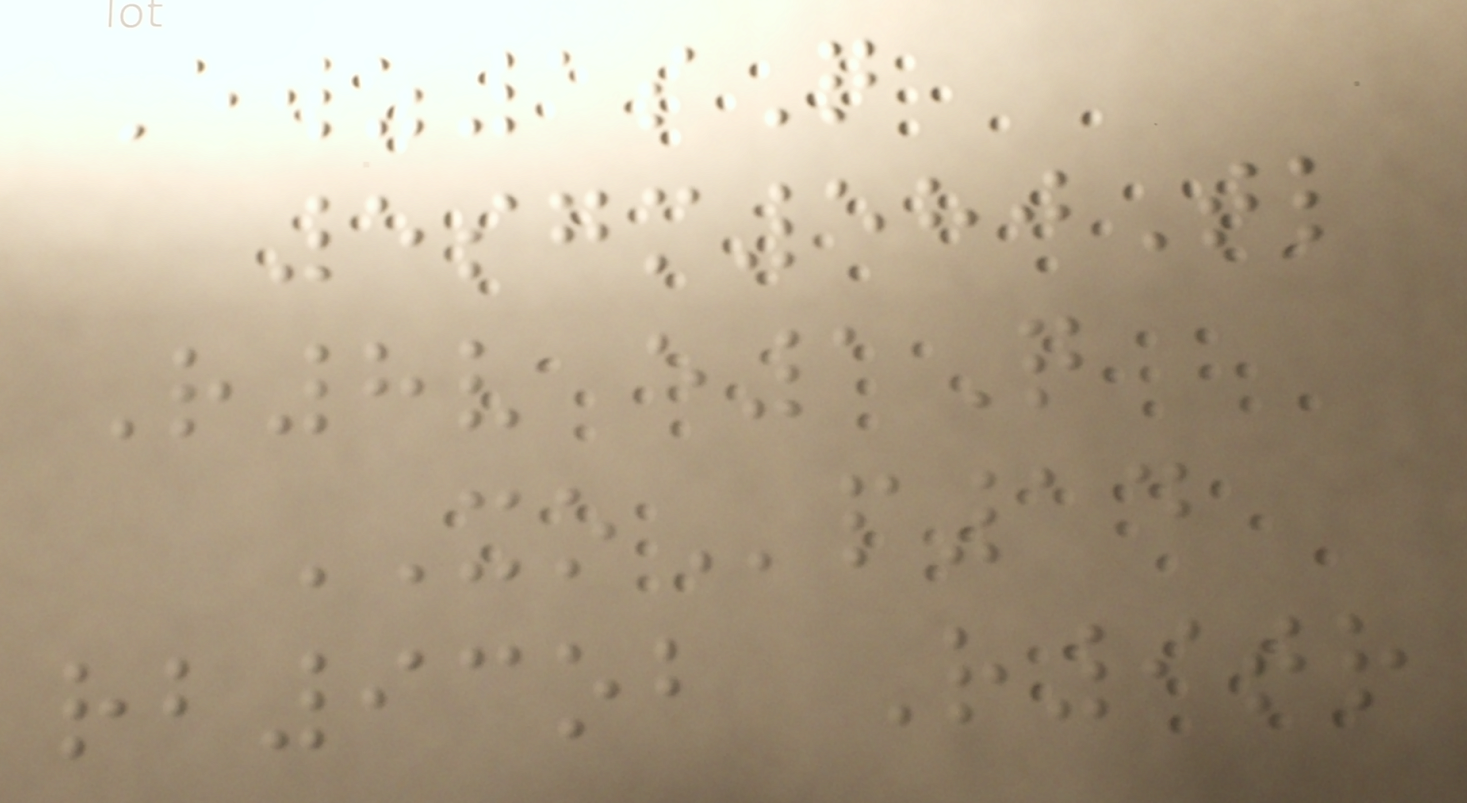Ewz1sQ
5sgm580Tl
R8v e1Q
XOp14
rb93ob R9tr
